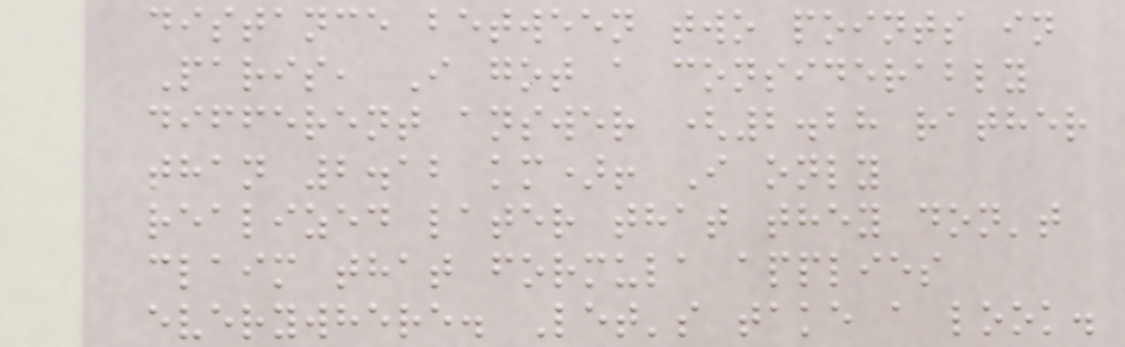distance between two points in
Paris, I got a considerably
different answer (2.28 rather
than 2.12 km)! I only
realized later that they don't
claim that formula applies
everywhere. Let's take a look.
